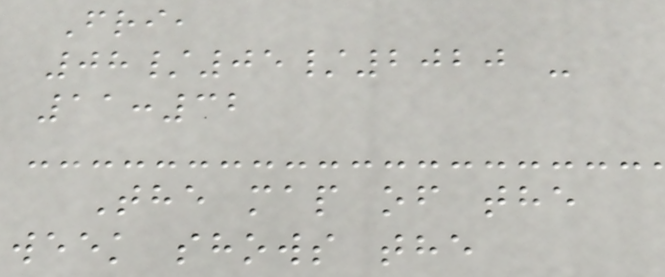Fri,
08/05/2020 -
11:32
The map of the
week shows the
